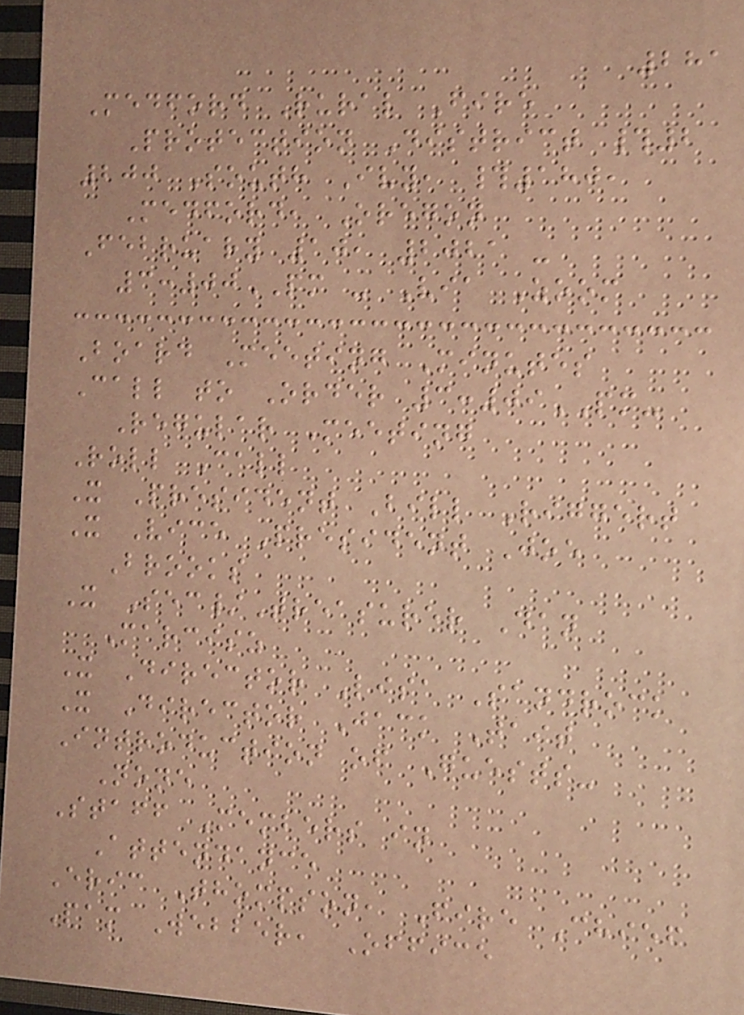281
Medford Rural Fire
Protection District #2
200 South Ivy, #180,
Medford, Oregon
February 10, 2021 -
3:00PM - Via Zoom
Board Meeting Minutes
Call to Order 3:09PM-
Regular Meeting
Roll Call
X President Bill Riggert
X Vice President Joe
Brooks
X Sec/Treasurer Dan
Marcisz
X Director Lisa Sandrock
X Director Jack Tait
Introduction of Guests-
None
Staff Members in
Attendance
Eric Thompson, Fire Chief
Pam Webber, Office
